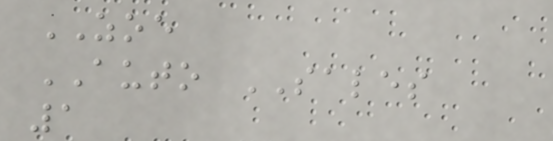ZOE
AUTO SALES
1
